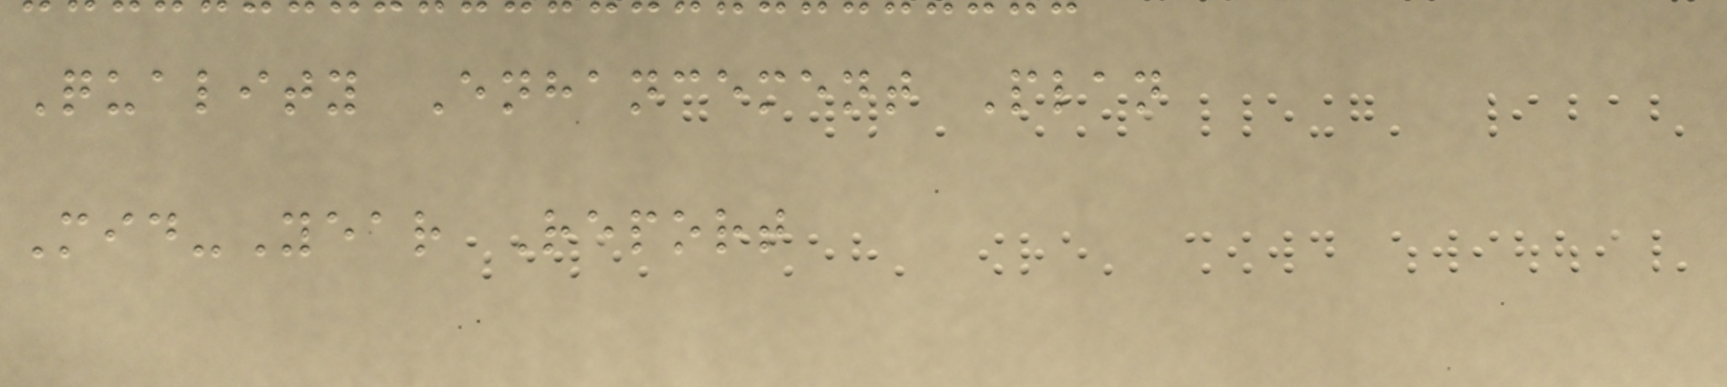Quality Enhancement Plan
Mid-Year Report
